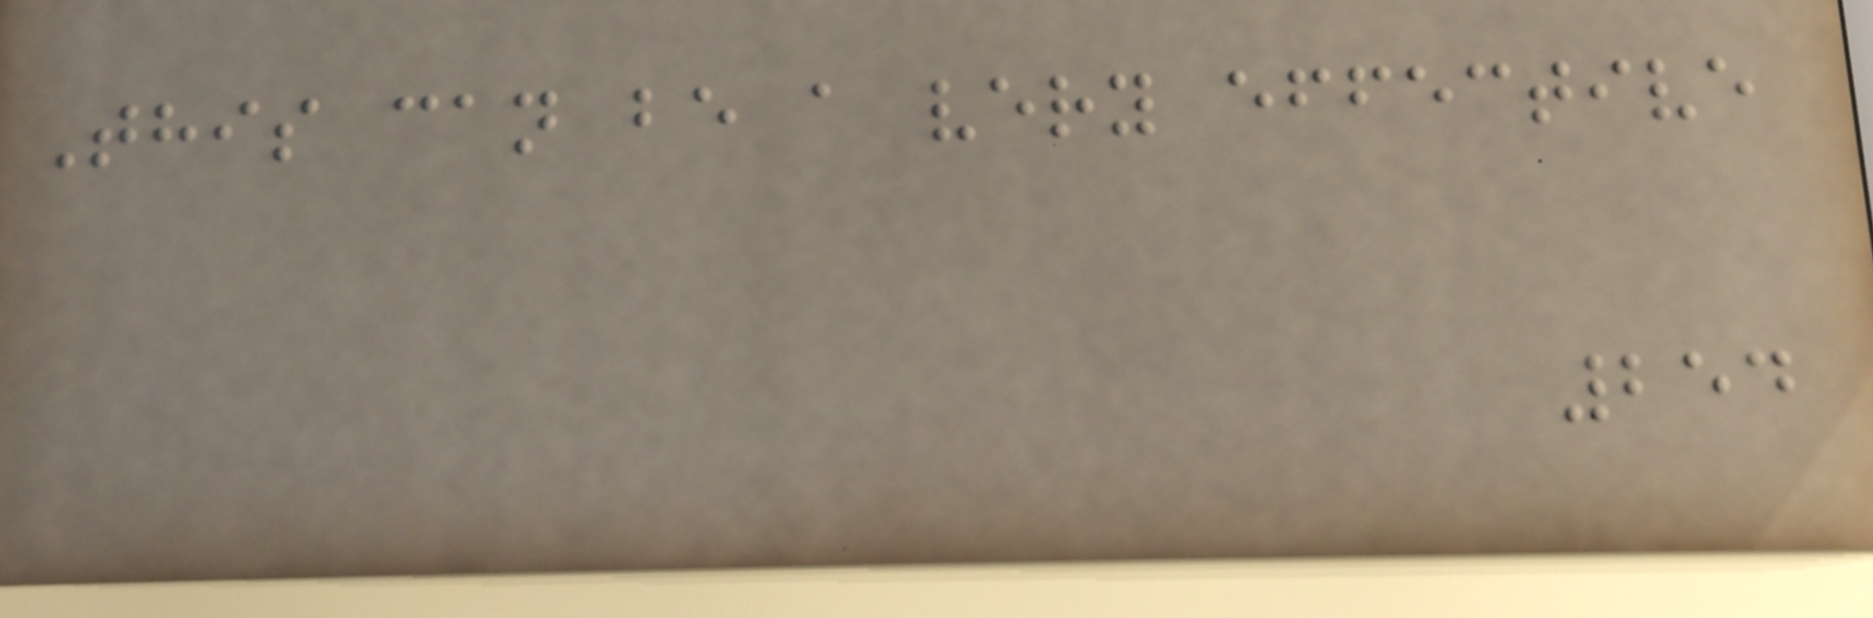This can be a very effective
254
